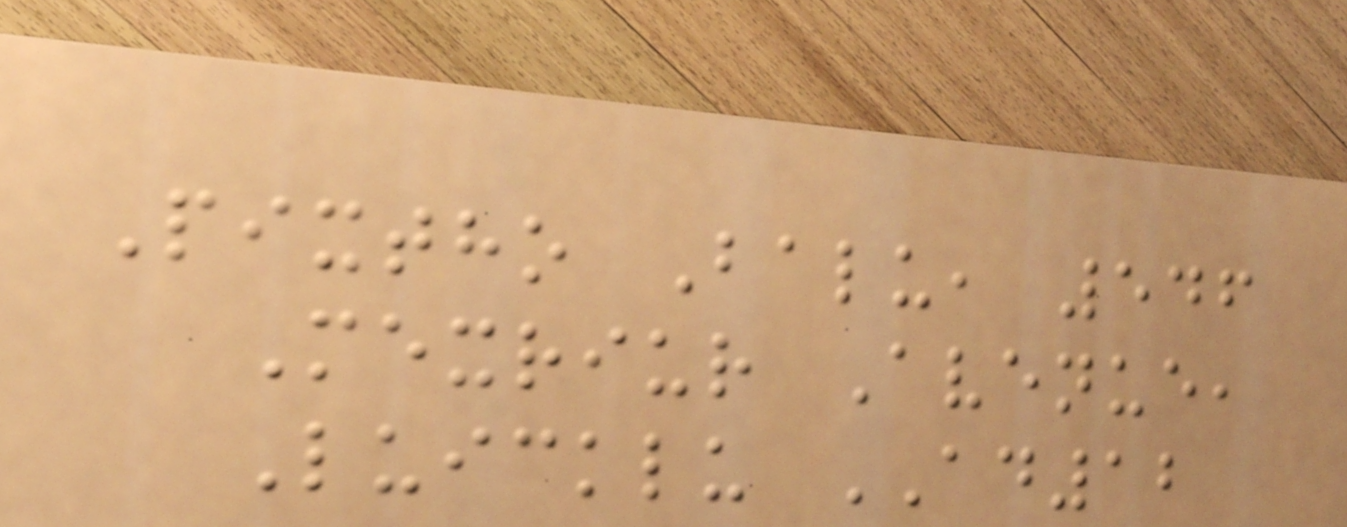Pixtho Balu, 546
Mexriur Avenue,
Luicklu AD12
